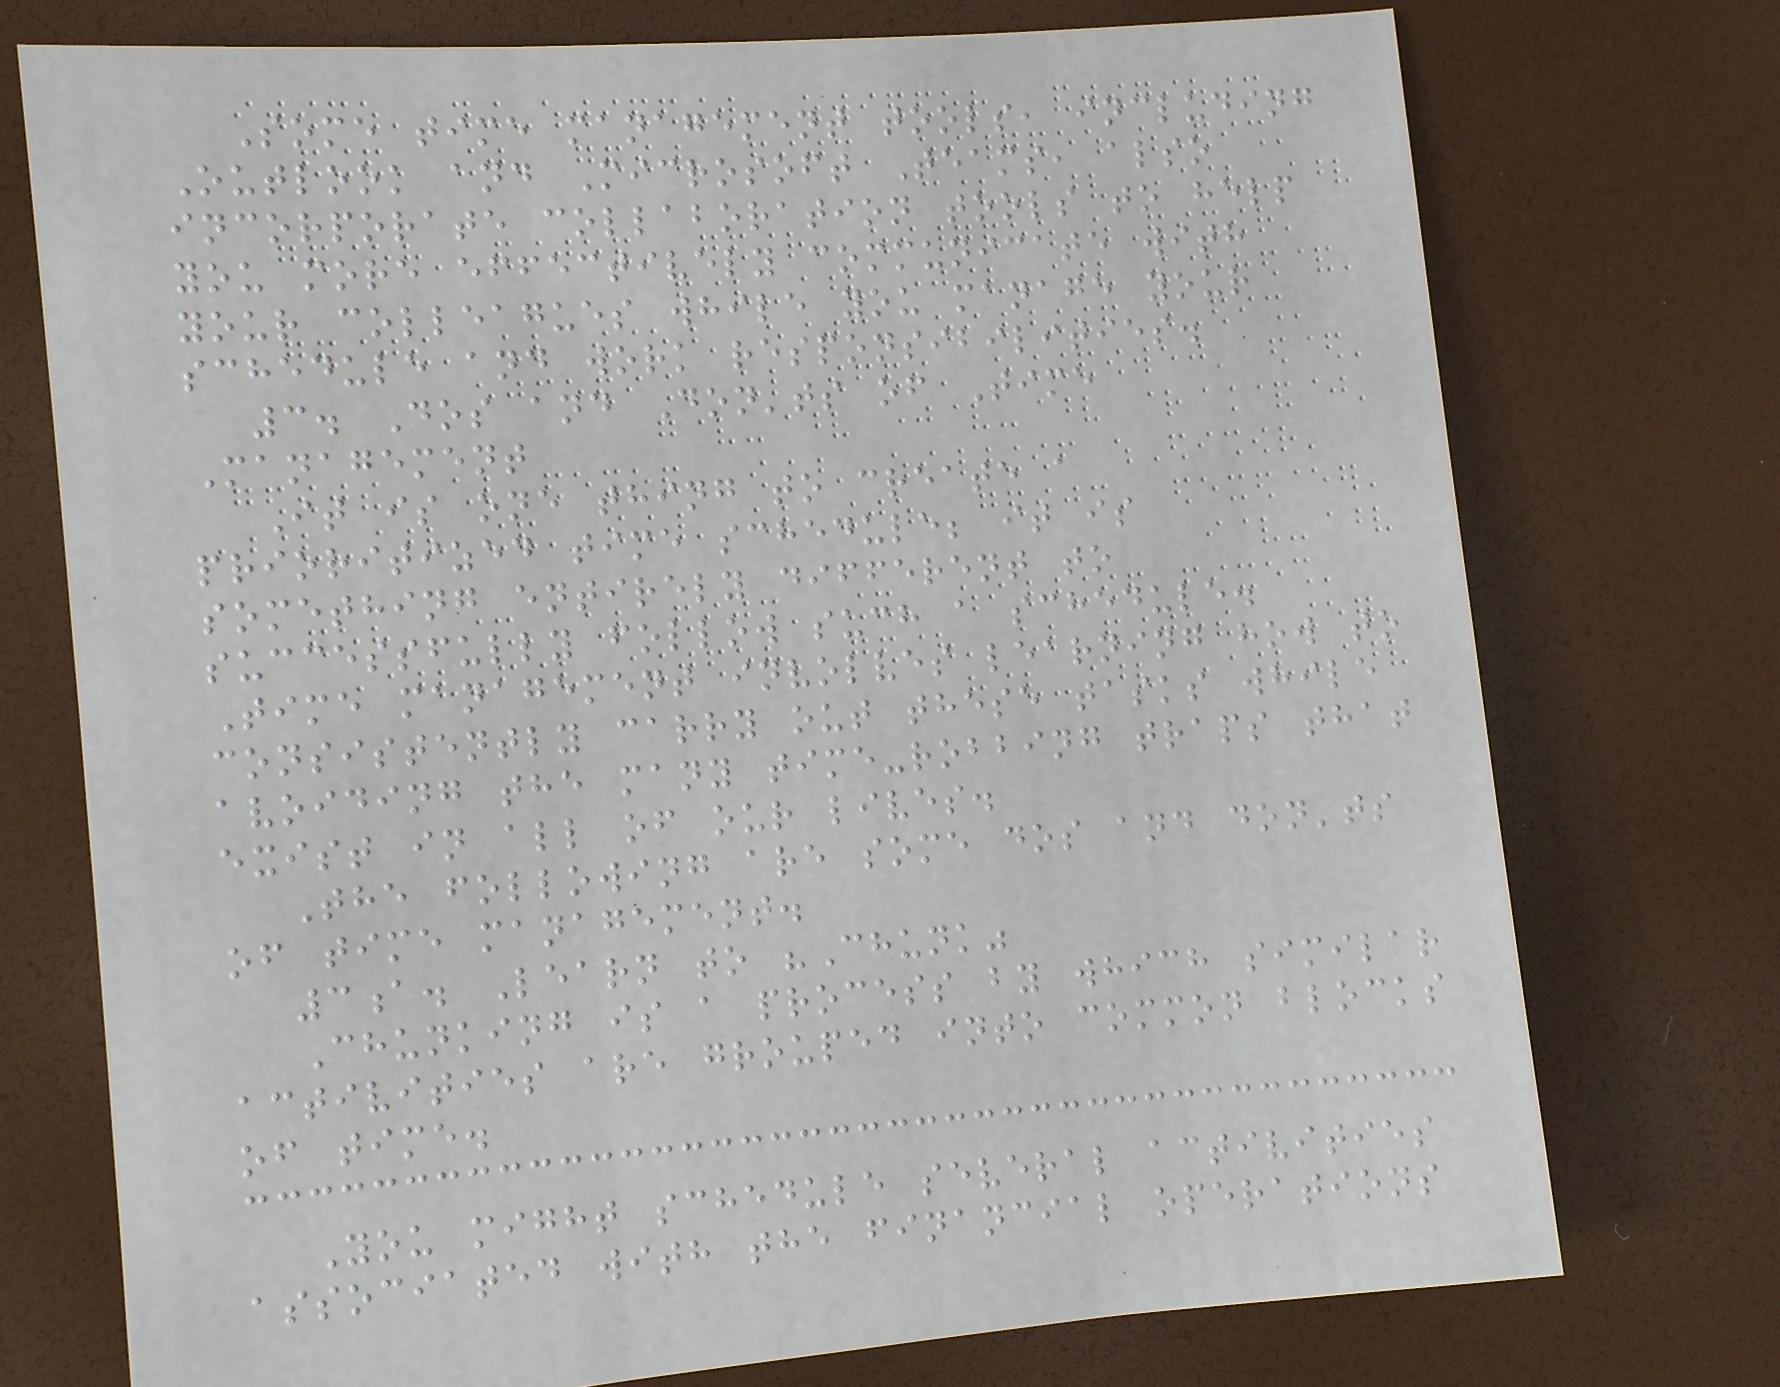Some time management tools, including
Outlook and Microsoft Teams, also
incorporate collaboration tools to help
you more effectively communicate with
your colleagues while you manage your
schedule and work responsibilities.
3. Dos and Don'ts of Time
Management
It is one thing to create a
prioritized time schedule; it is
something entirely different to
successfully follow such a schedule.
Time management involves learning how to
consistently carry out these tasks while
avoiding the many time-robbing traps that
exist in all of our lives.
The following are some dos and don'ts
of time management.
3a. Learn to "Chunk"
Chunking is a process by which similar
activities are grouped into common blocks
of time.
You might schedule several activities
associated with the financial operations
